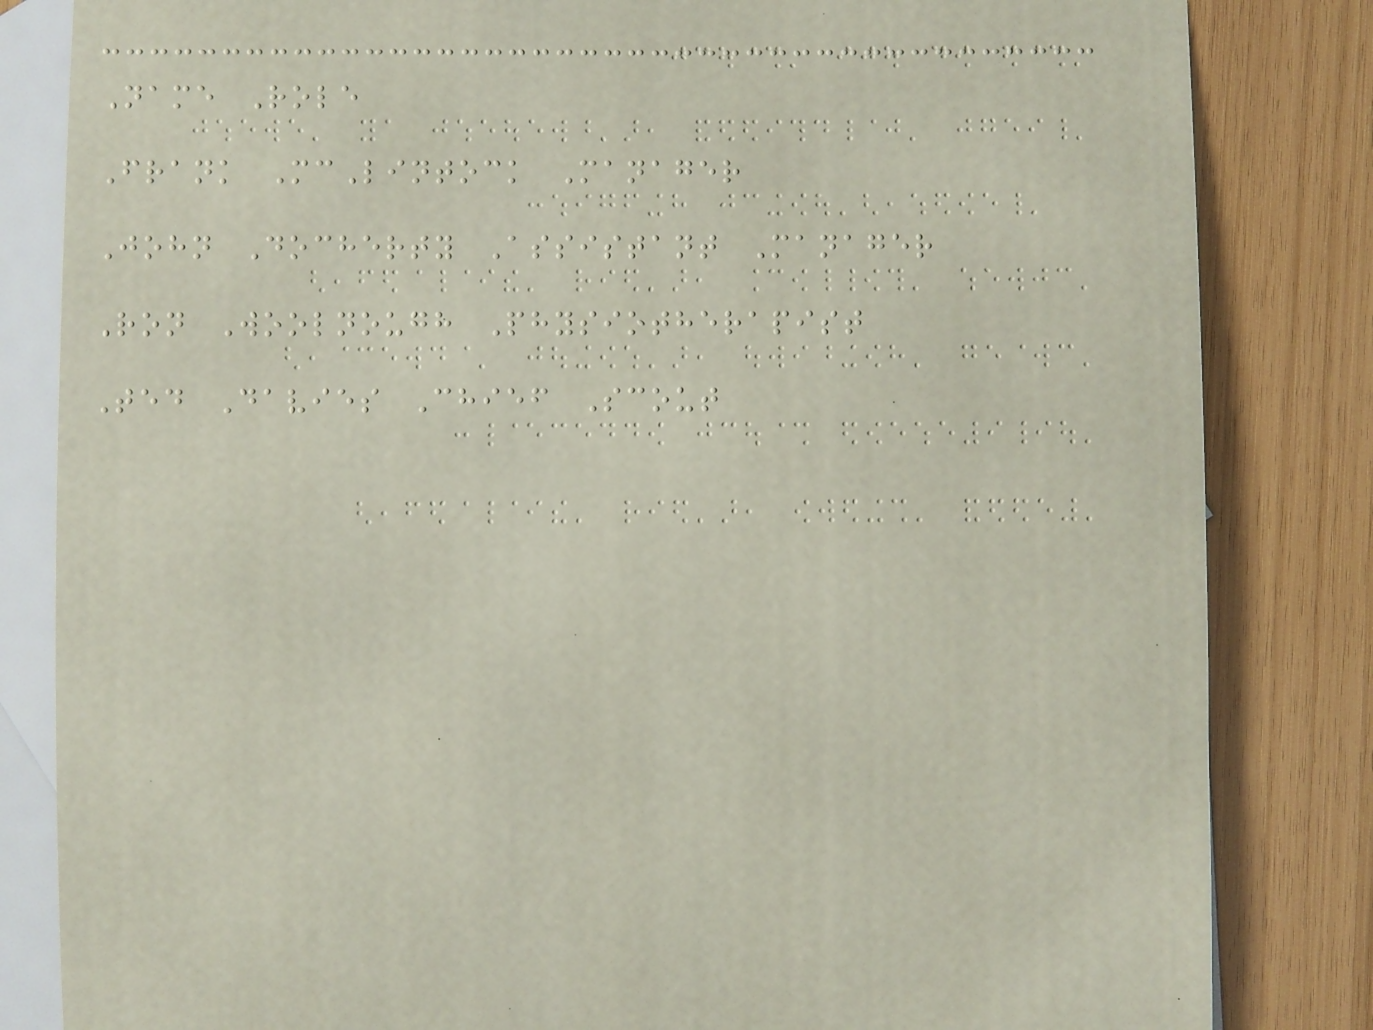Name Role
Frank McLintock Manager
John Docherty Assistant Manager
Ron Woolnough Physiotherapist
Ted Davies Chief Scout
